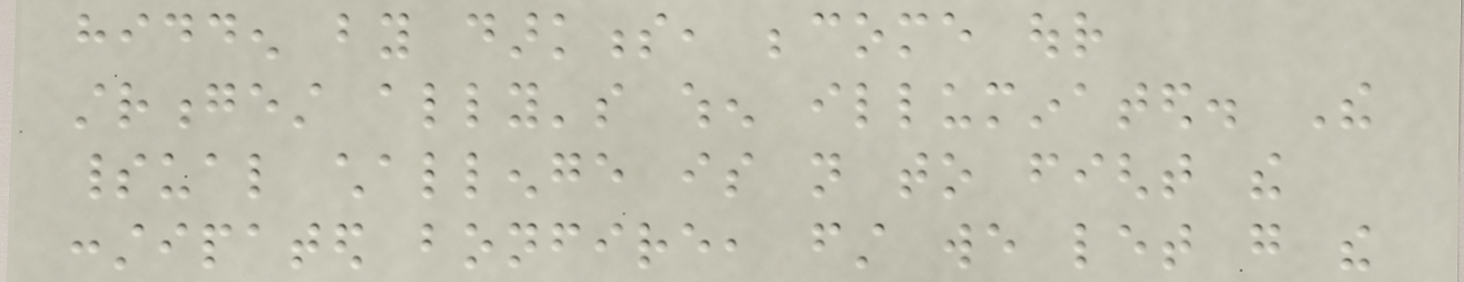hidden by darkness, become our
strongest ally's when illuminated. The
spiritual challenge is not to fight the
constipated bonfire, first we let go the
